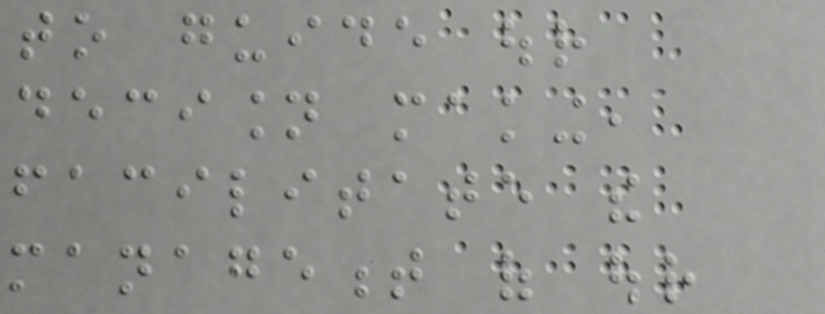to guide our
decision making,
facilitate the
management of our
